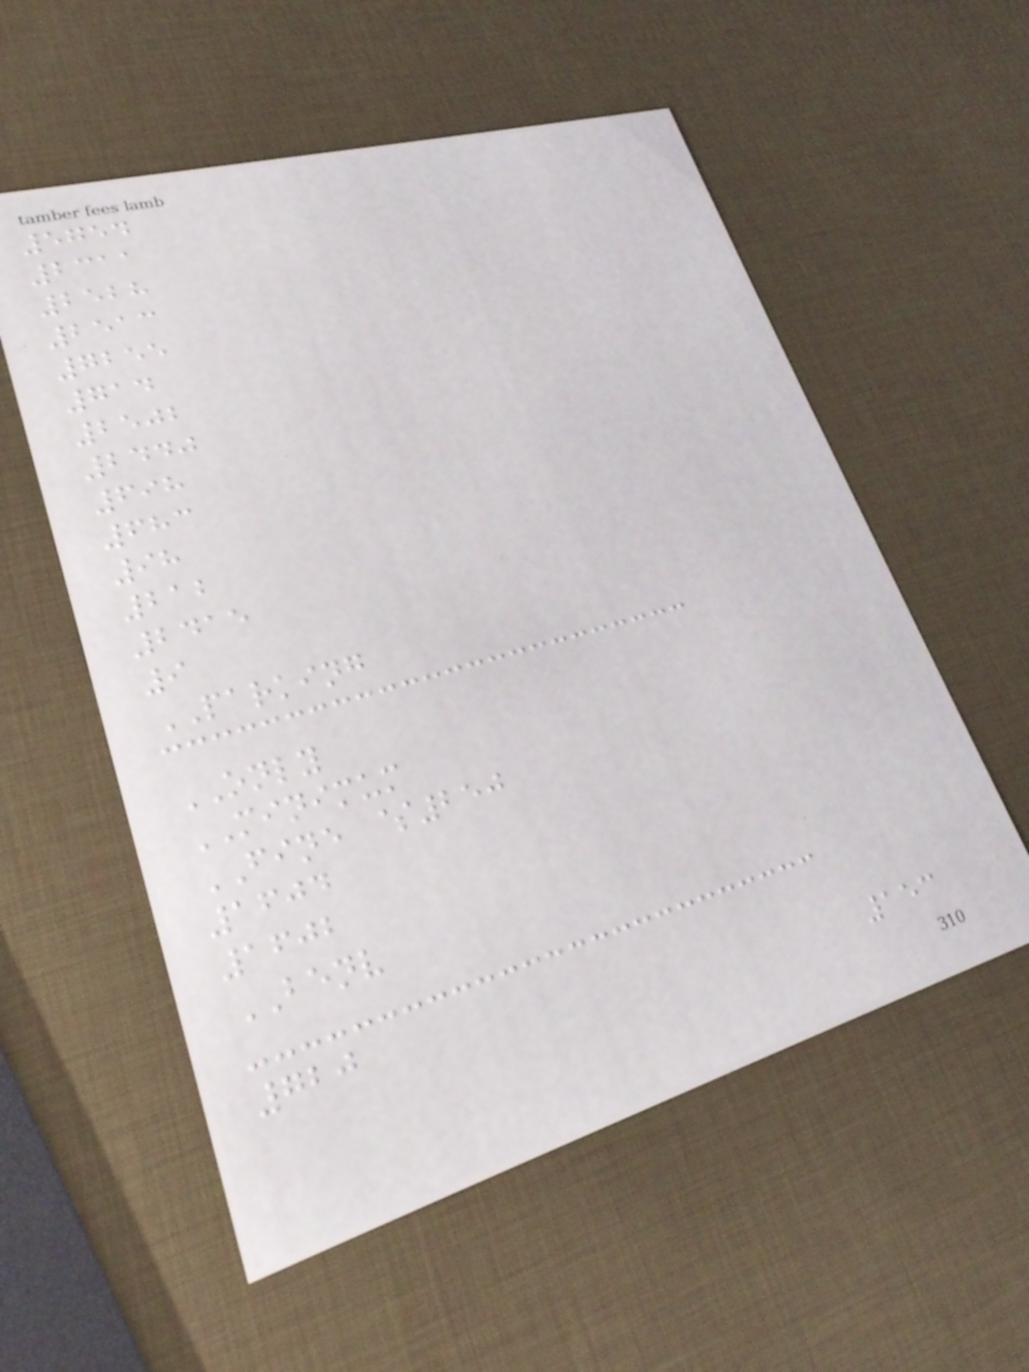5754
2311
2528
2513
7255
714
2502
2440
698
683
98
212
2415
9
PARKING
ONLY
MINIMUM
FINE $250
1604
1602
BENV
720
153
